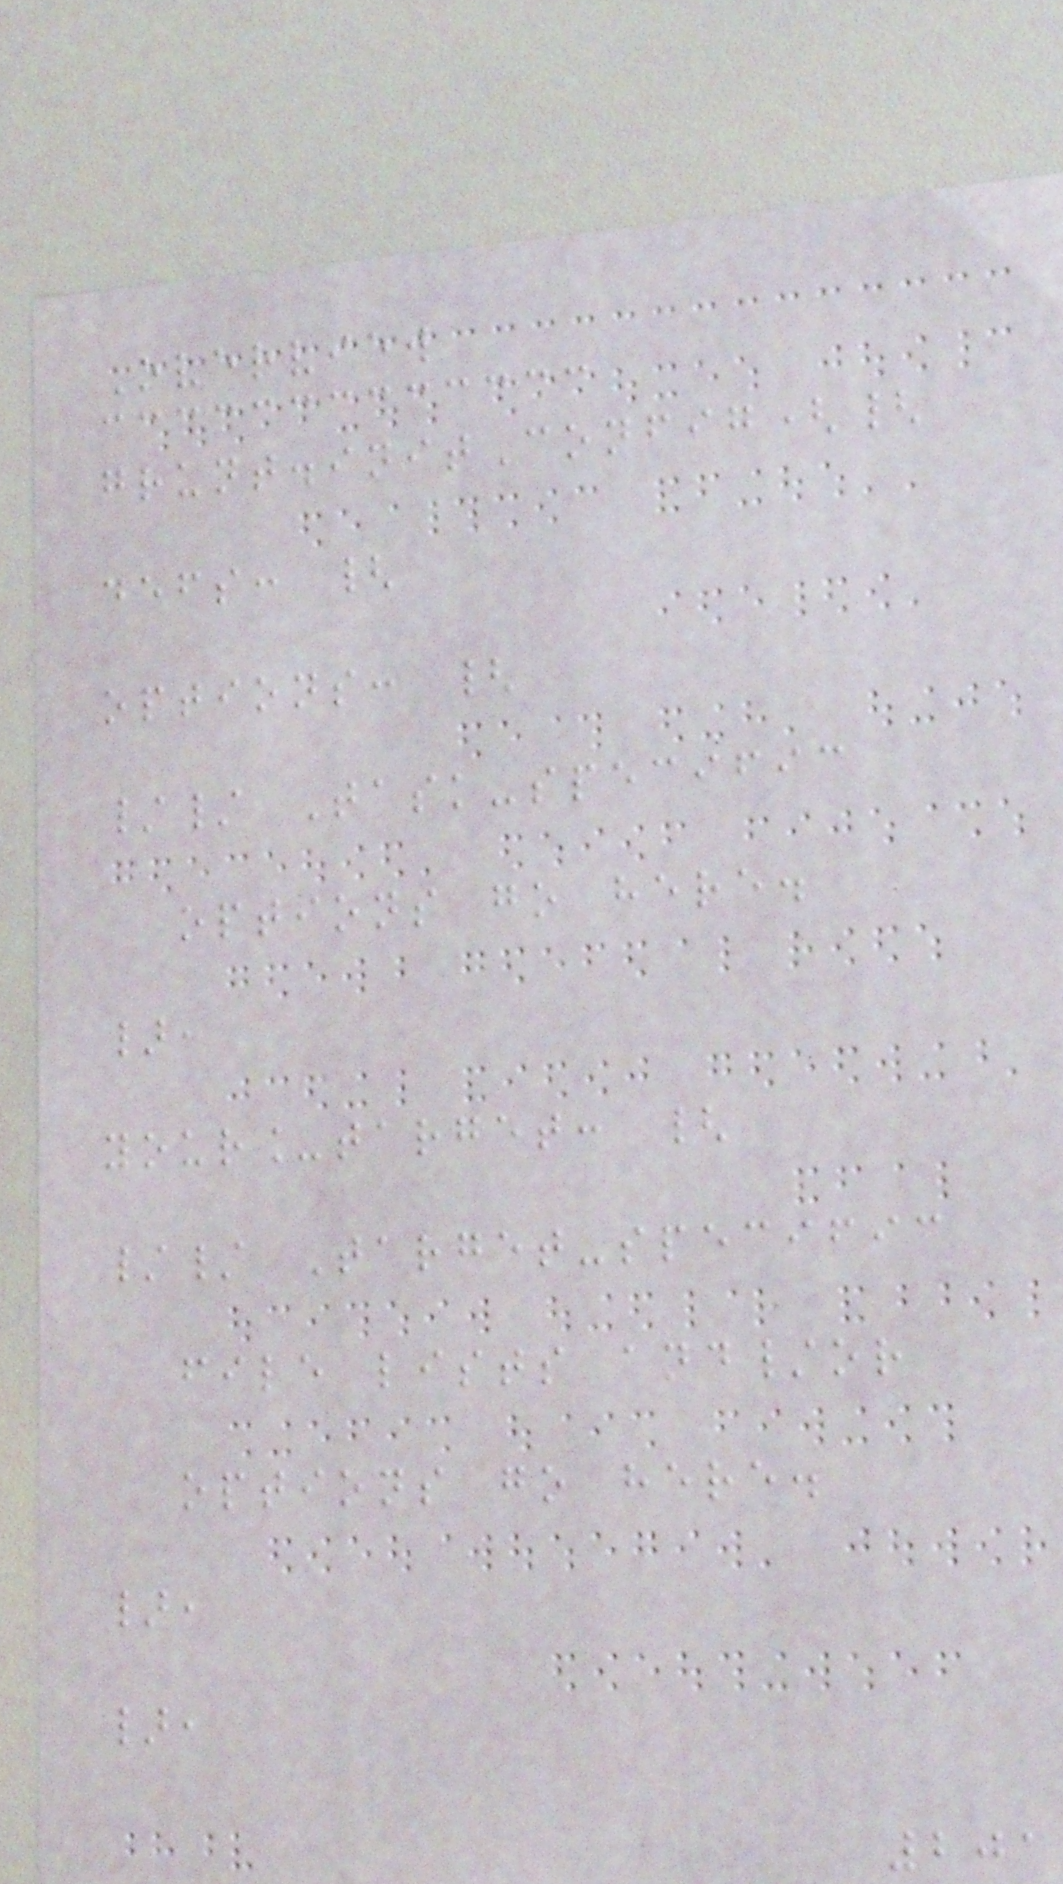Overview
grunt.initConfig({
defs: {
options: {
// Task-specific
options go here.
},
your_target: {
// Target-specific
file lists and/or
options go here.
},
},
201
